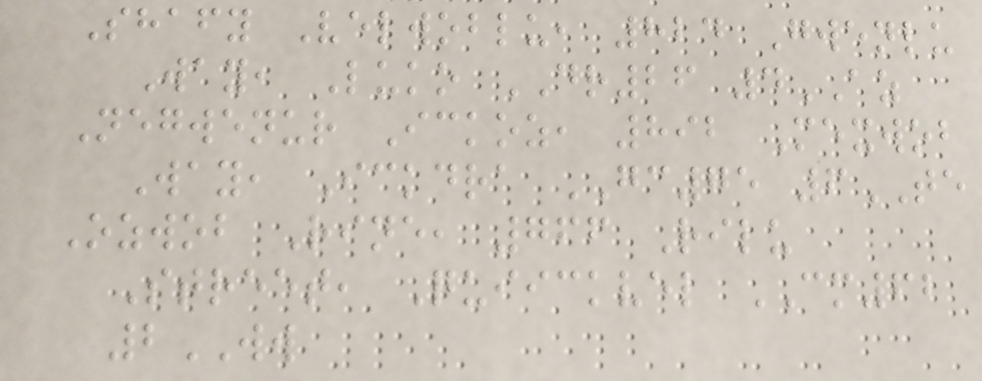Shafy Velwoblu, 824 Gwenlu
Way, Luko DR26 4AZ
Negwenur Ickoz, 892 Mexwob
Way, Ickdra GC75 6TE
Ozwob Rine, 766 Rilu
Street, Quiickvel CM62
2WW
